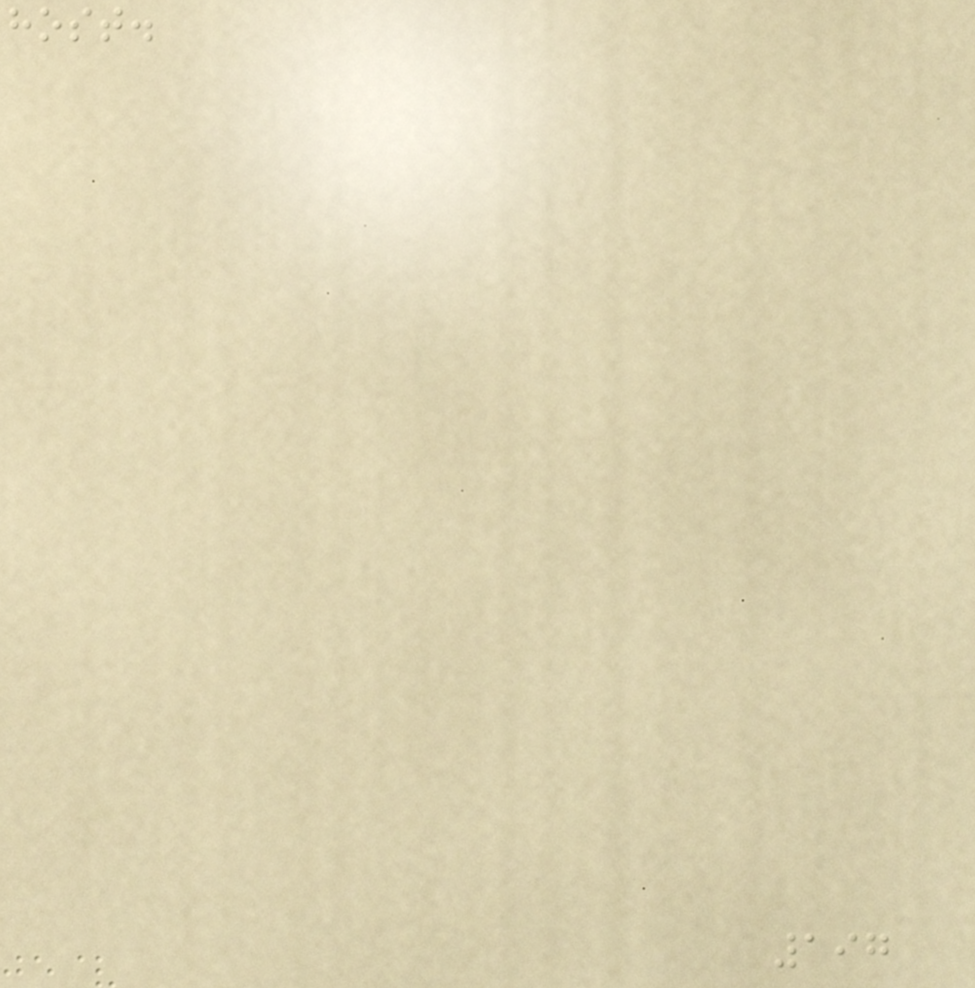host.
197
